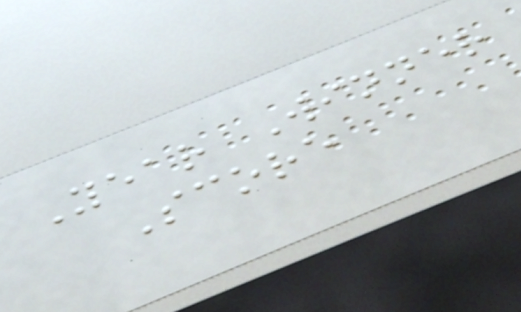Year Winner
Score
